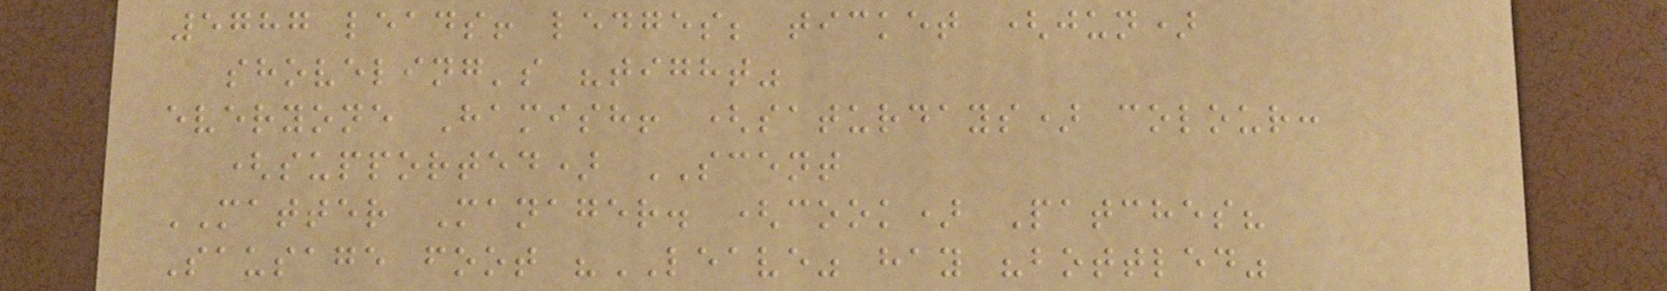5787 leads! ledges; ticket (jun)
shoveling's "tight"
everyone Hamish! (saturdays) colour:
(supported) SCENT
MATTER Manager. (cook) Patches?
Sausage foot "LEAVE" hay "bottled"
